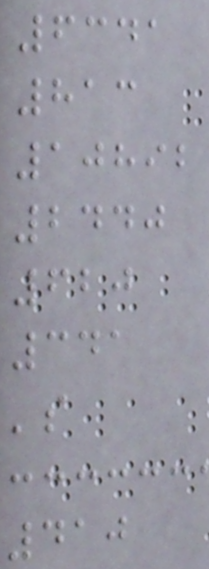6341
813
10892
2440
620
341
's
410
